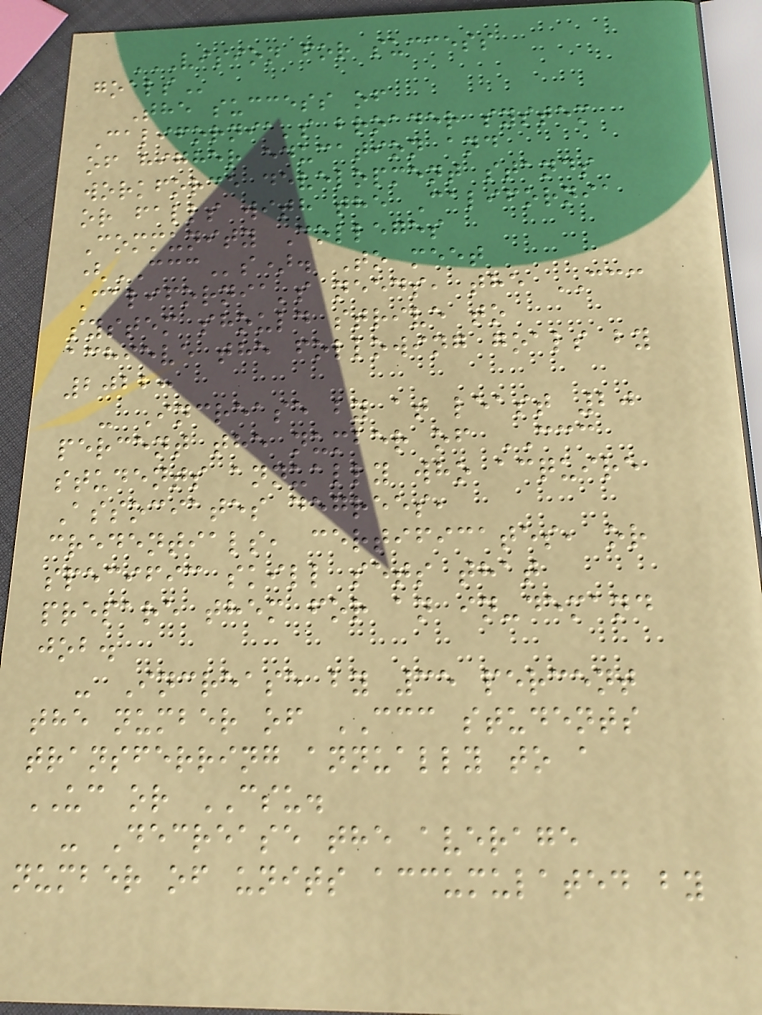VISION FOR SUCCESS
GOALS
The success of
California's broader system
of higher education and
workforce development stands
or falls with the California
Community Colleges
(CCCs). To meet
California's needs, the CCC
system should strive to
achieve the following goals by
2022:
- Increase by at least 20
percent the number of CCC
students annually who acquire
Associates degrees,
credentials, certificates, or
specific skill sets that
prepare them for an in-demand
job.
- Increase by 35 percent
the number of CCC students
transferring annually to a
UC or CSU.
- Decrease the average
number of units accumulated by
